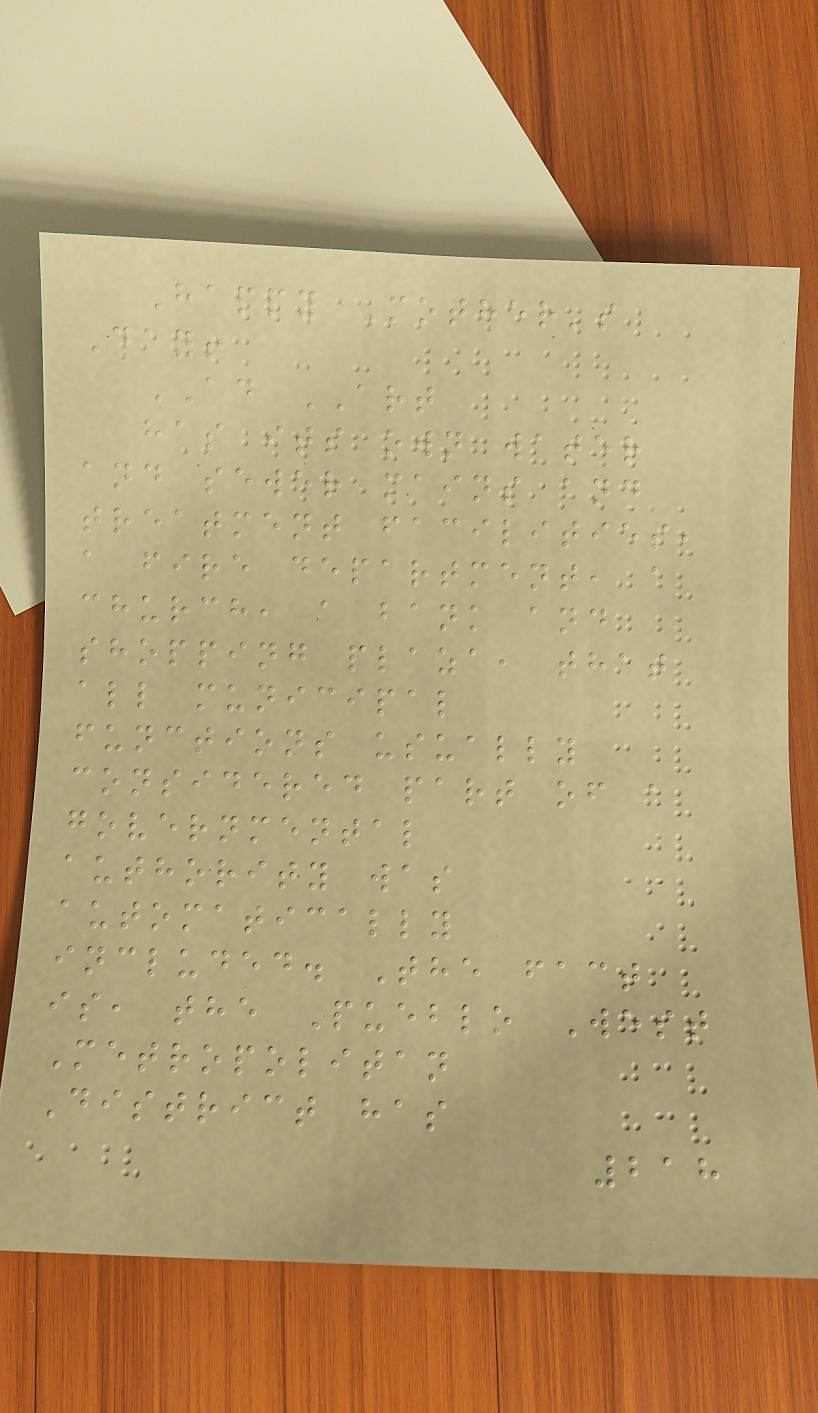Happy Mother's
Day!
AD ART
has its own water
and sewer mains and
treatment facilities,
a fire department, a
church, a bank and
shopping plaza, that
all municipal
functions usually
considered part of a
governmental
authority was
automatically
included. The fact
is, the Pueblo West
Metropolitan
District has
218
